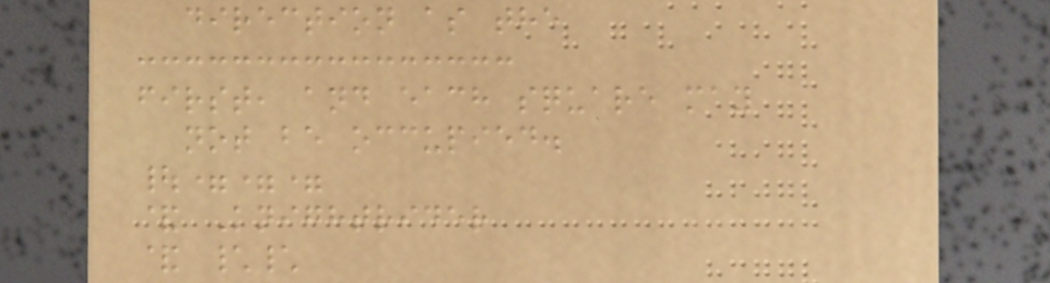direction as the
first, and each square may
not be occupied.
|===
& Knightrider
& \\
